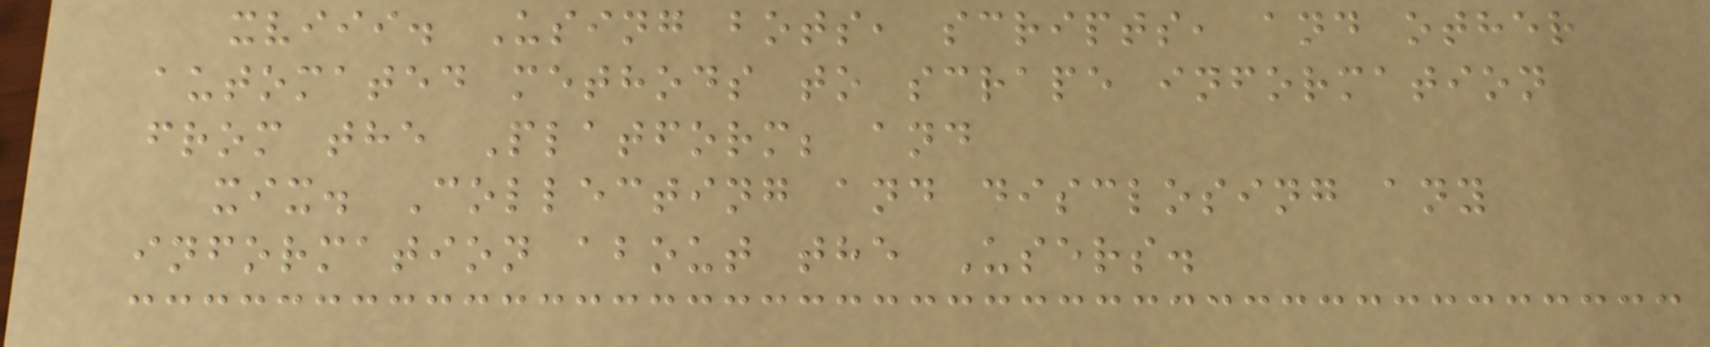xviii. Using bots, scripts, and other
automated methods to scrape information
from the Platform; and
xix. Collecting and disclosing any
information about the Users.
